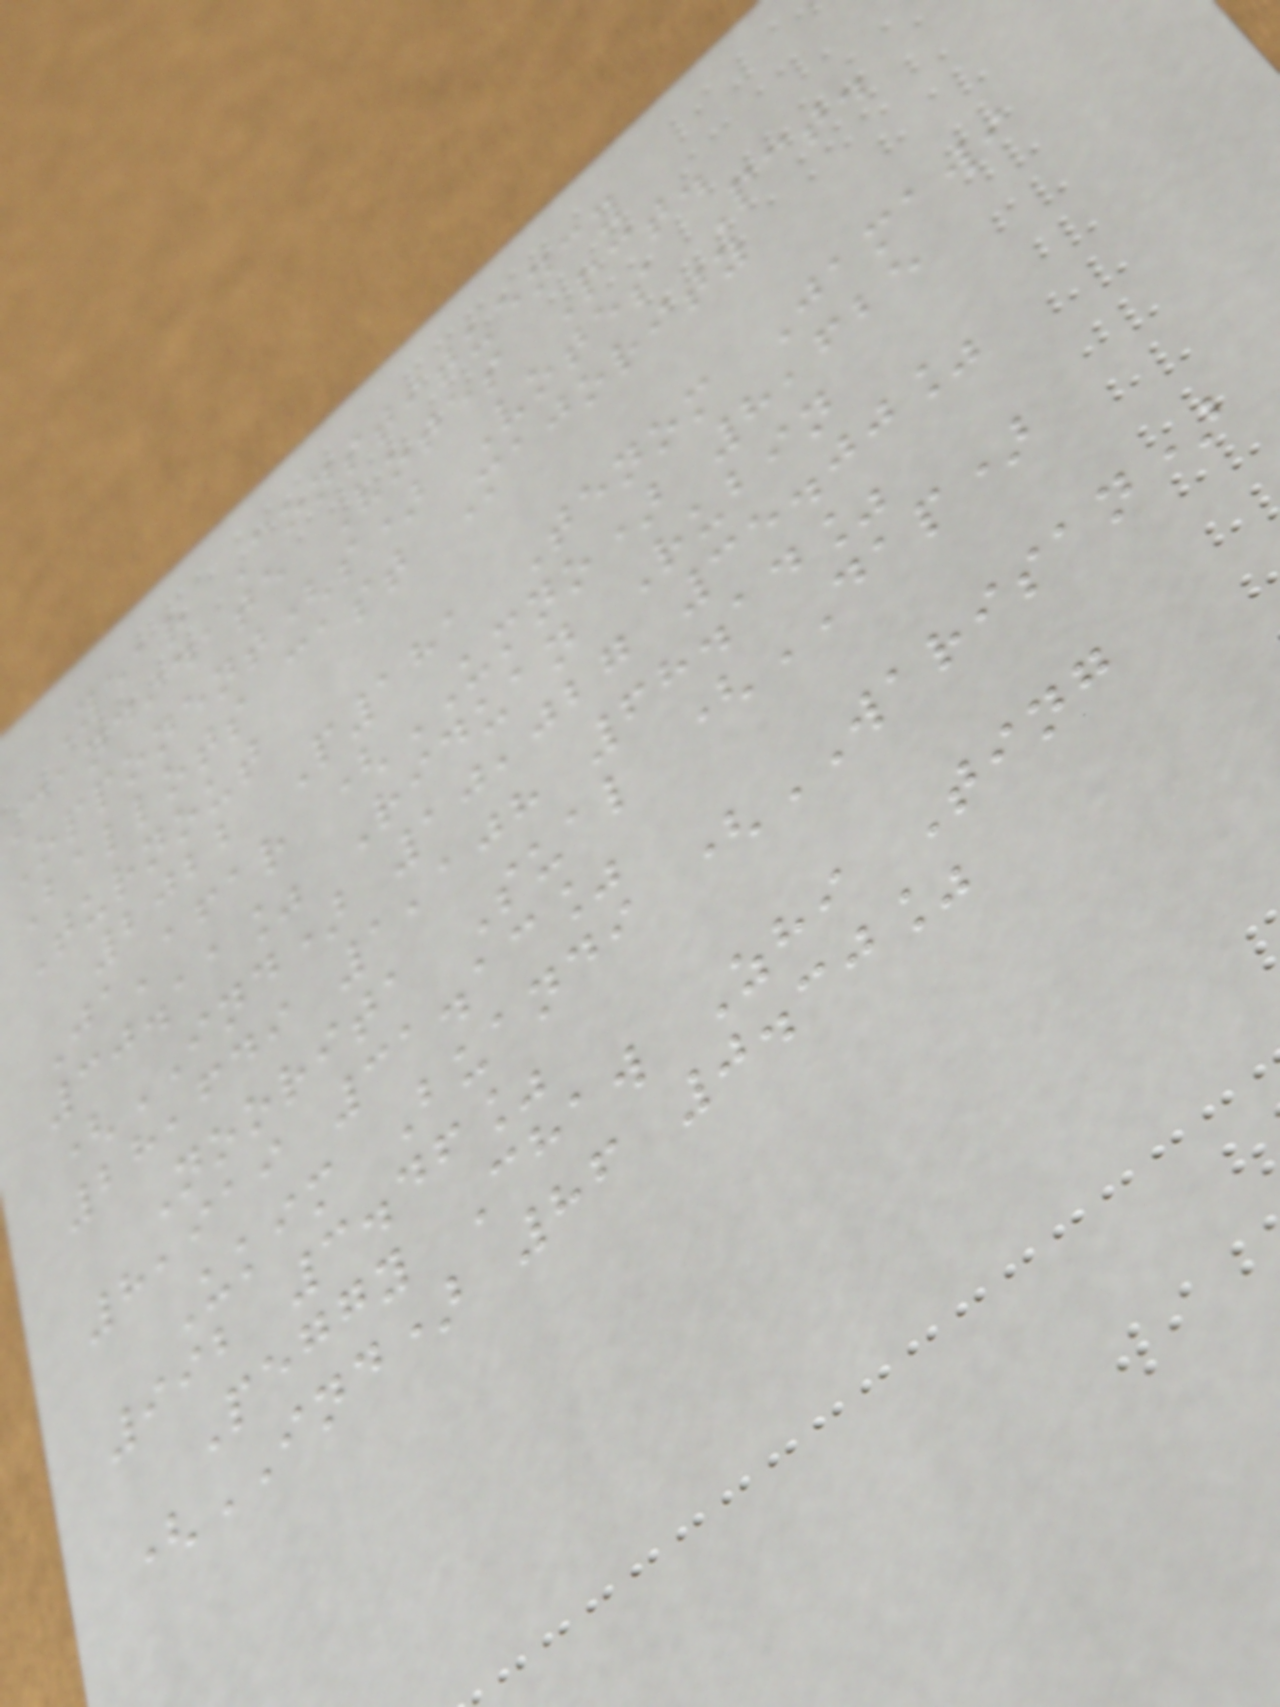Year Constituency
candidate Votes Pct.
Opponent(s) Votes Pct.
Ballots cast Majority
Turnout
2022 P181 Tenom Jamawi
Ja'afar (UMNO) 8,625
30.11% Riduan Rubin
(IND) 10,027 35.00%
28,649 1,108 68.14%
Noorita Sual (DAP)
8,919 31.13%
Ukim Buandi (WARISAN)
992 3.46%
Peggy Chaw Zhi Ting
(IND) 86 0.30%
